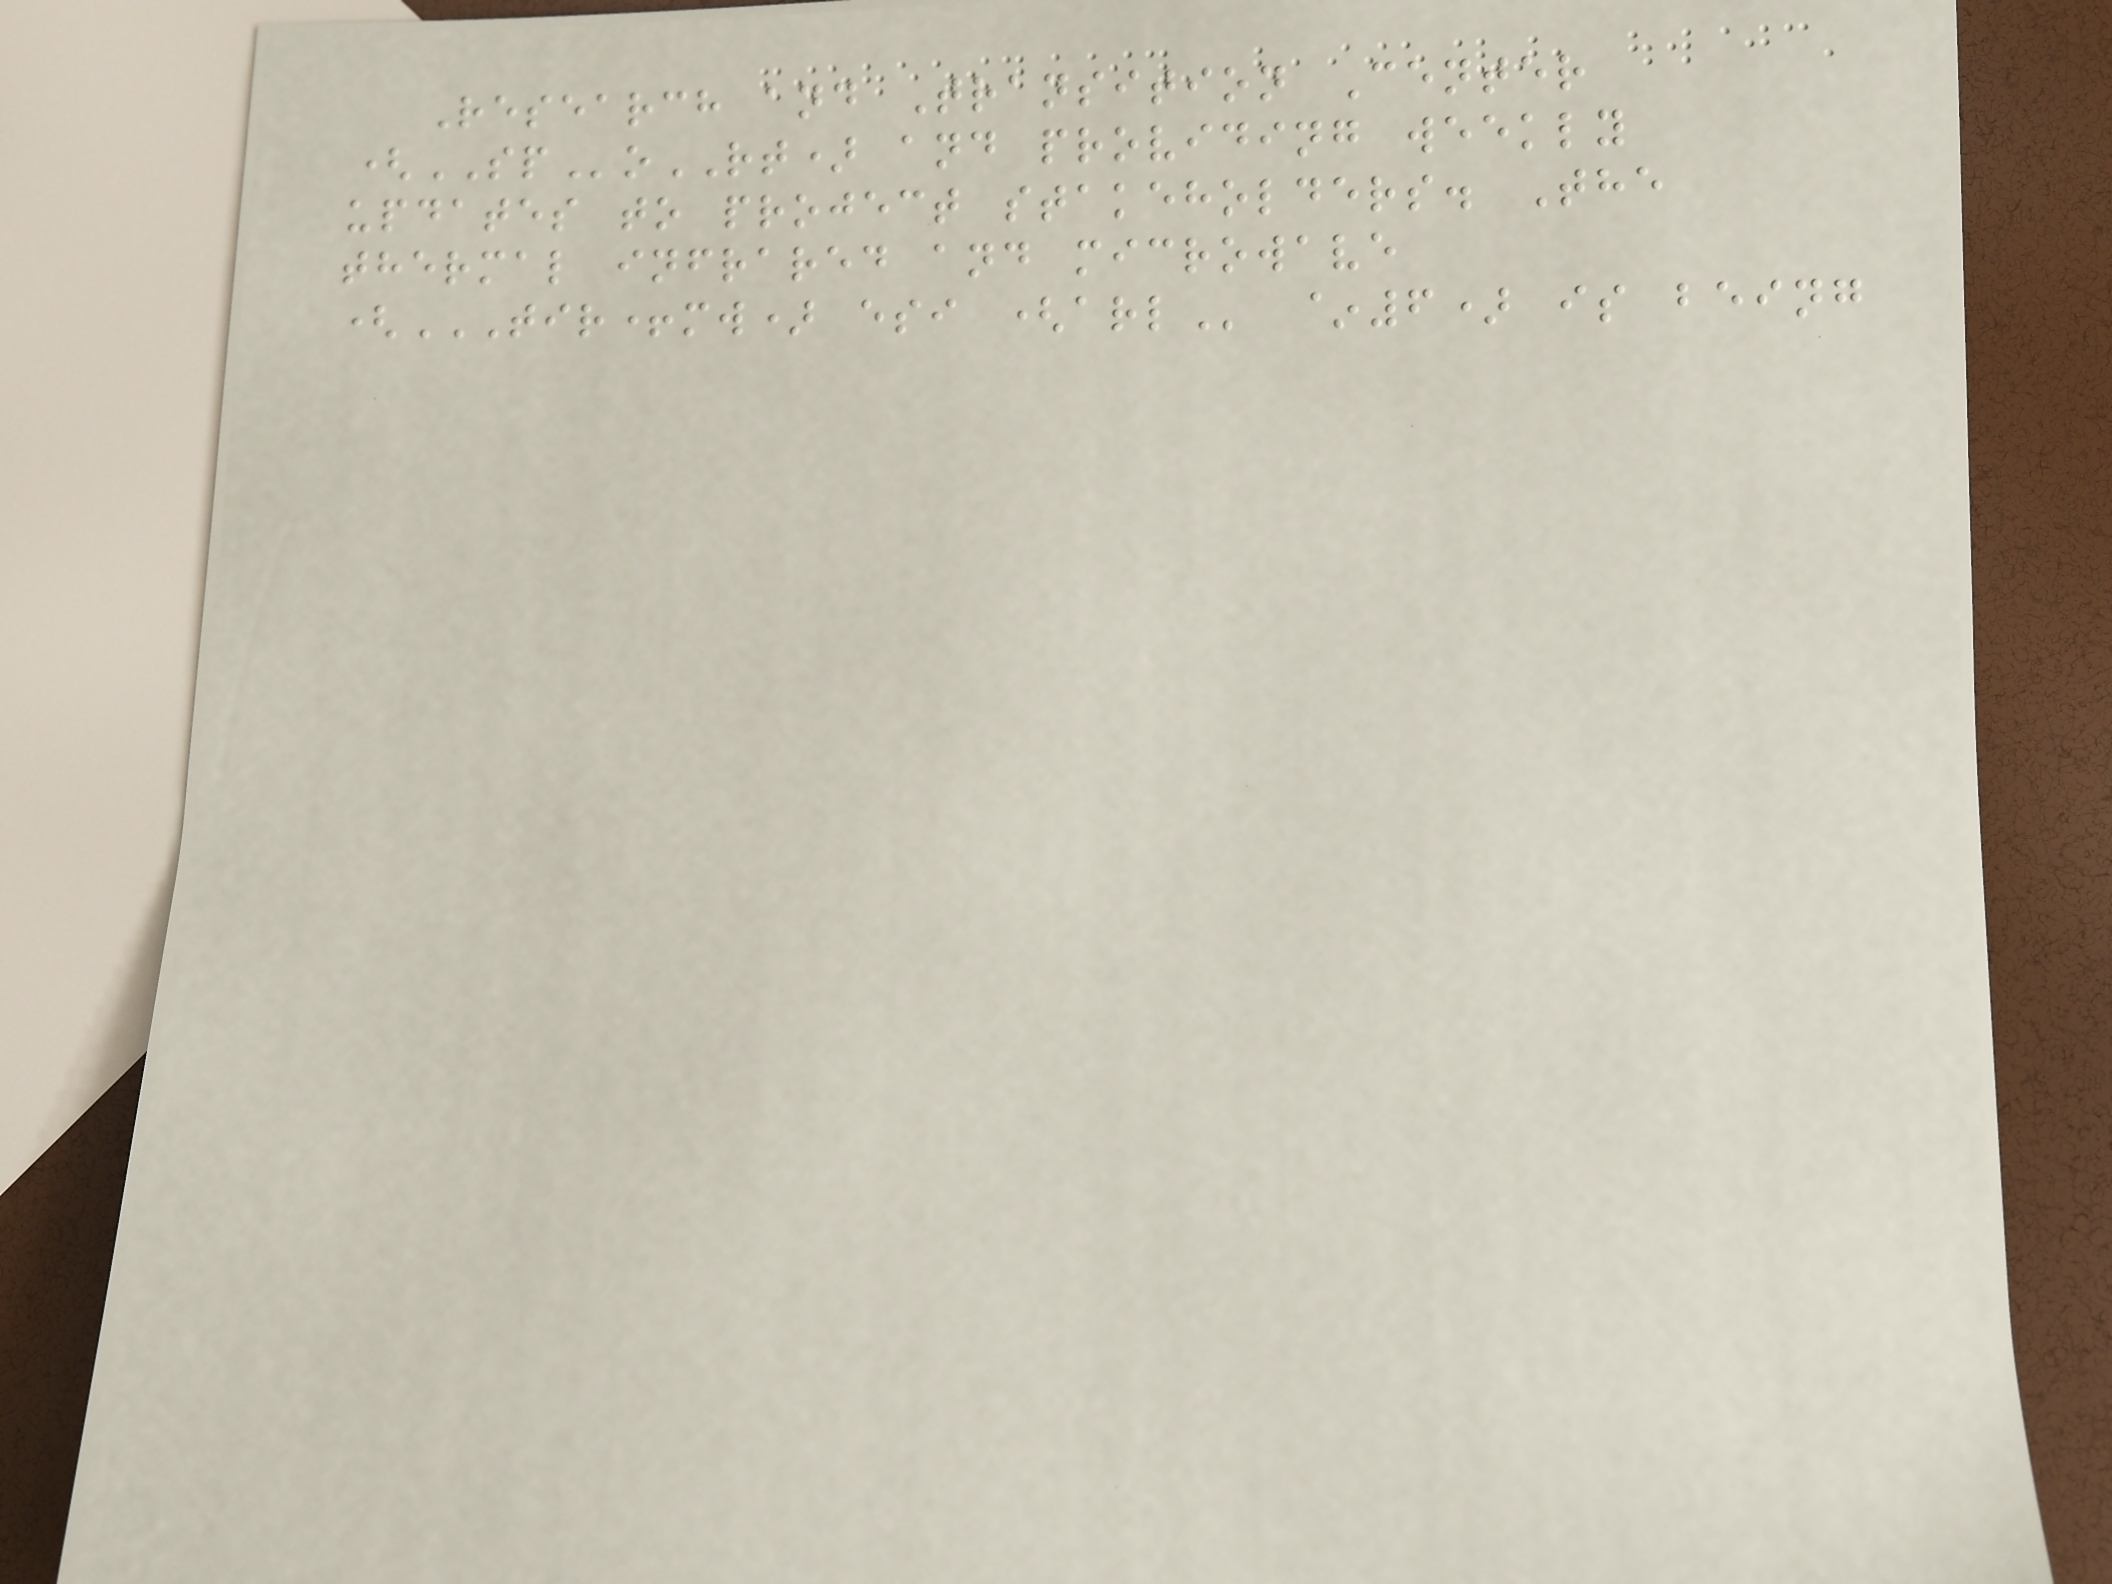Research and Transition Center
(SPoRT) and providing weekly
updates to project stakeholders. The
thermal infrared and microwave
(TIR+MW) ESI (ARL ~6) is being
